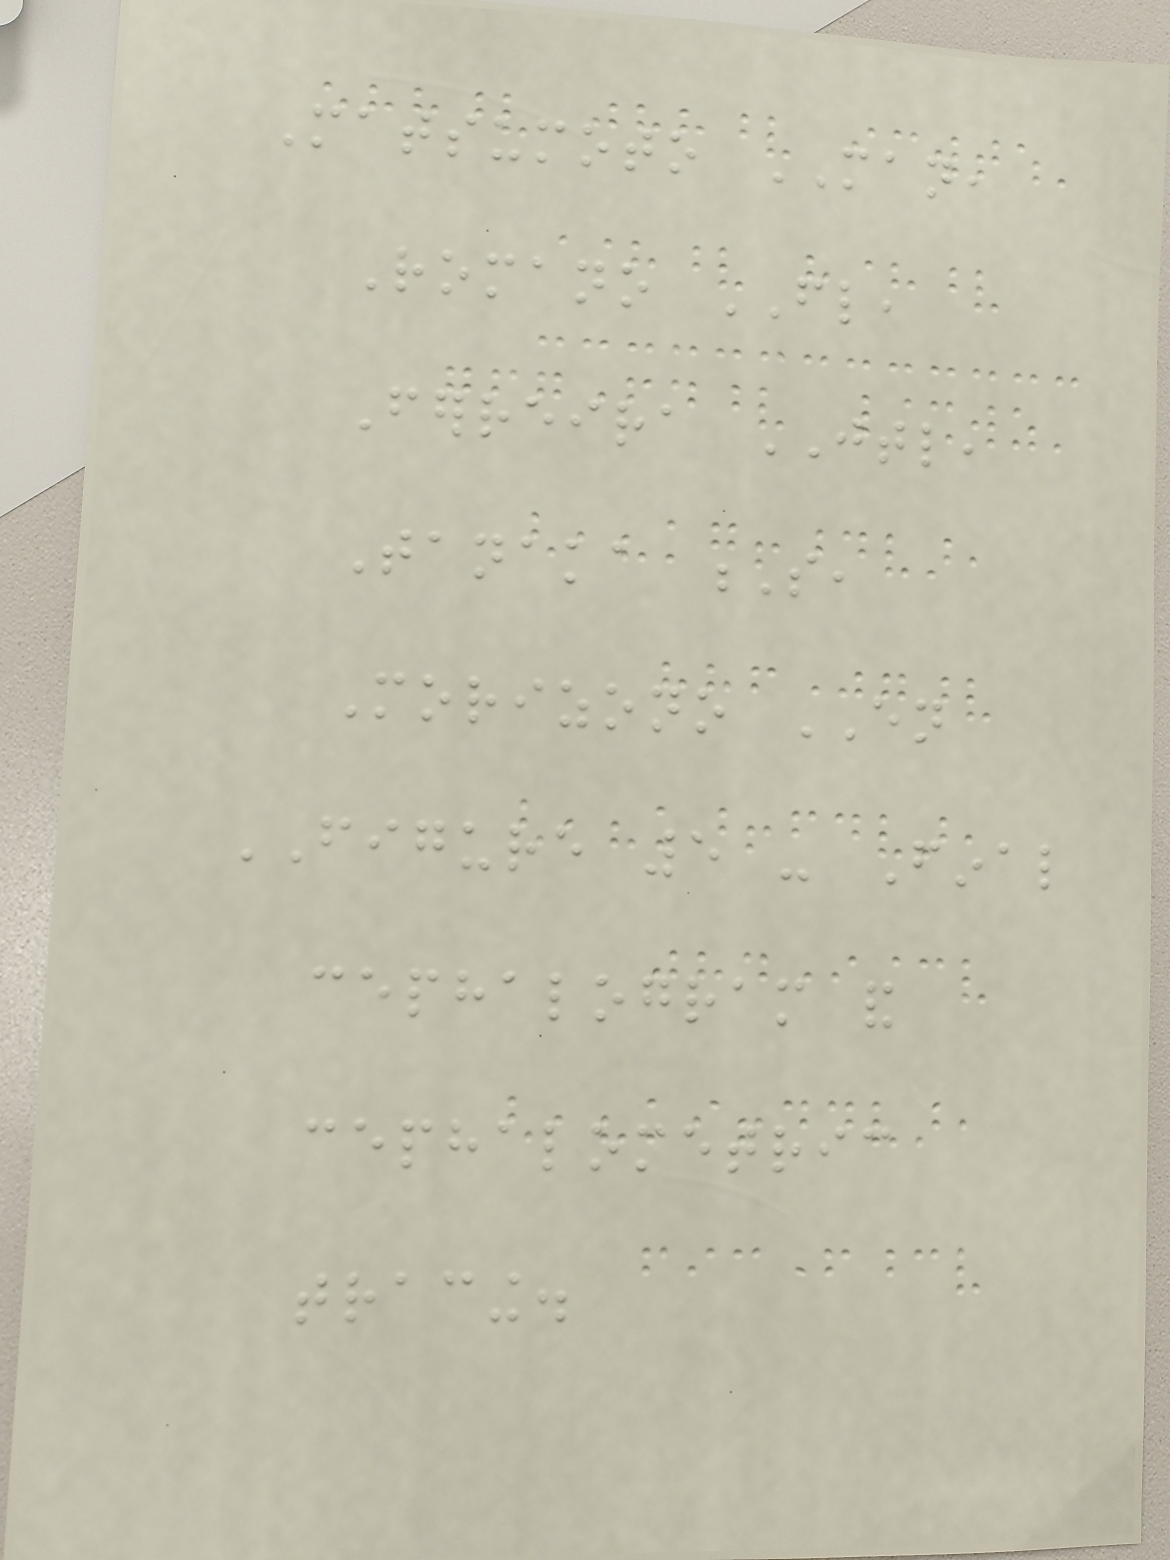Matsumoto MAN,
Romano FL,
Ferreira JTL,
Tanaka S,
Morizono EN
FIGURE 5 - Final
cephalogram and
cephalometric
tracing.
